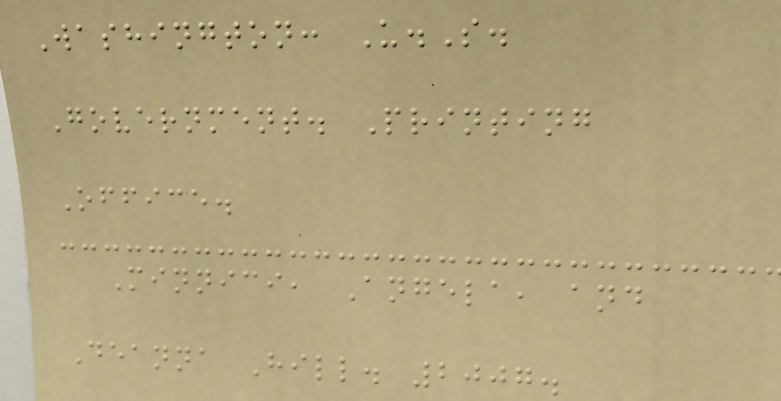Washington: U.S.
Government. Printing
Office.
Minnici, Angela, and
Deanna Hill. 2007.
